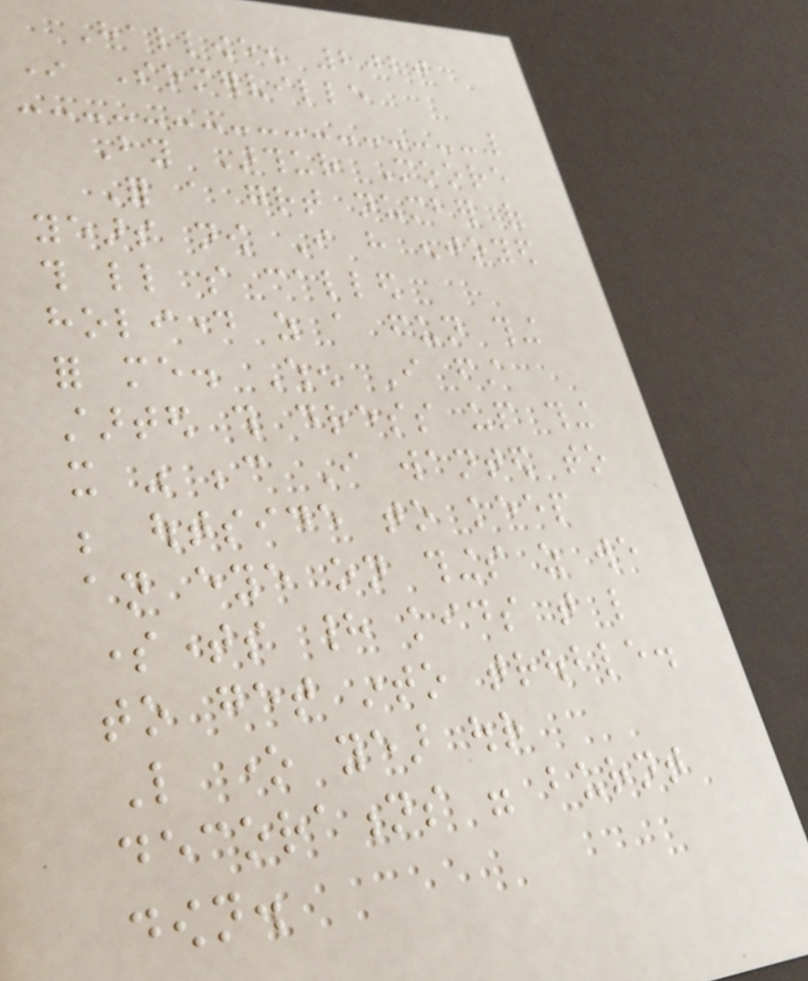Halloween 2020
In Somerville
By Arthur Moore
For a great number of
years now I have enjoyed
this little so called
holiday as a fun thing
for me. When I first
started this dress up thing
it was because I wanted to
be outside to keep
an eye on things as we
sometimes had kids that like
to get into trouble.
Like one year our
decorations were burnt
down.
